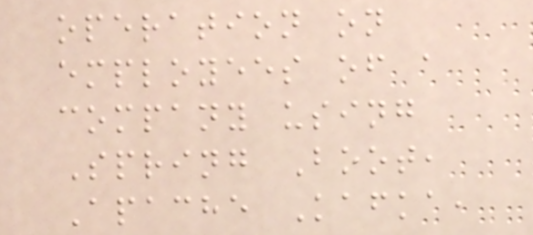operation on
employees of a
company using
Spring Boot,
Apache Kafka,
